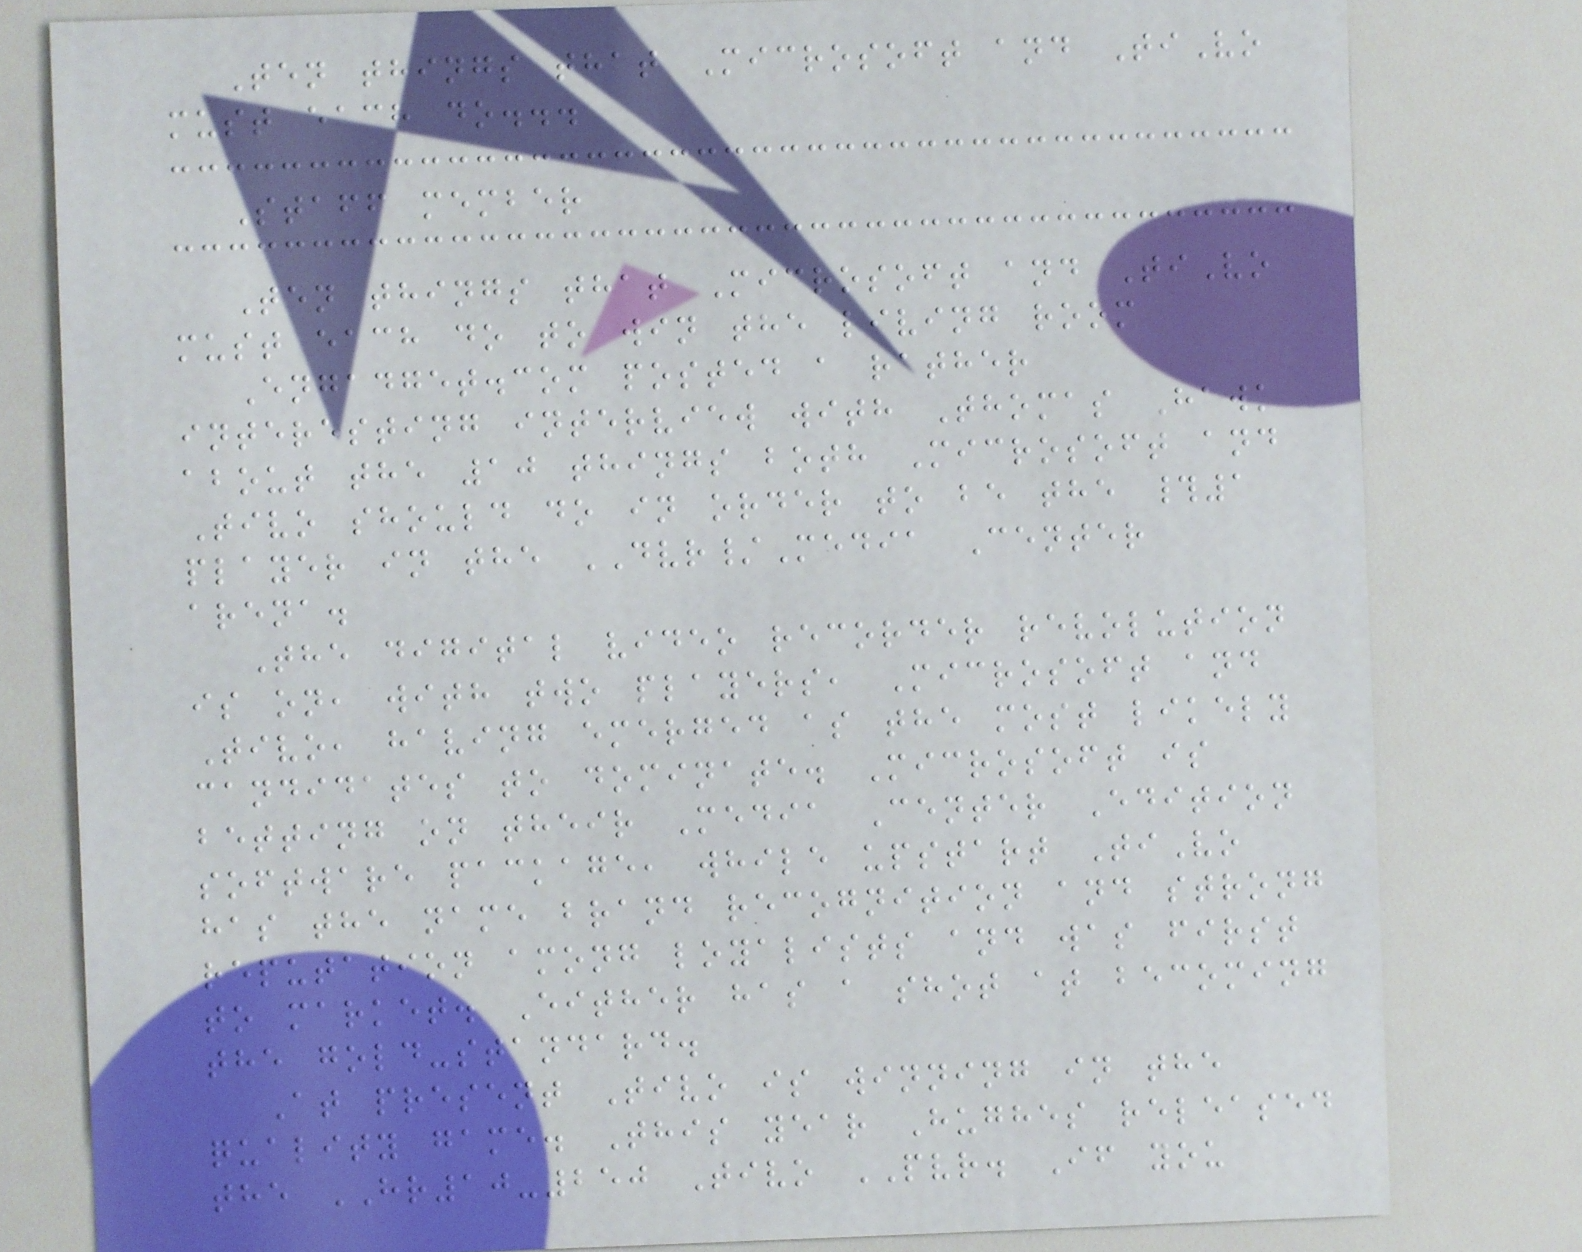Ten things that Microsoft and TiVo
must each do...
Staff member
Ten things that Microsoft and TiVo
must each do to win the living room
Engadget.com posted a rather
interesting interview with Thomas Hawk
about the 10 things both Microsoft and
Tivo should do in order to be the #1
player in the DVR/Media Center
arena.
The digital video recorder revolution
is on, with two players, Microsoft and
Tivo, having emerged as the most likely
candidates to dominate. Microsoft is
betting on their Media Center Edition
software package, while upstart TiVo
has the name brand recognition and strong
reputation among loyalists and was first
to market. Either has a shot at becoming
the gold-standard.
At present Tivo is winning in the
quality game. This year Hughes released
the HR10-250 Tivo PVR. If you
